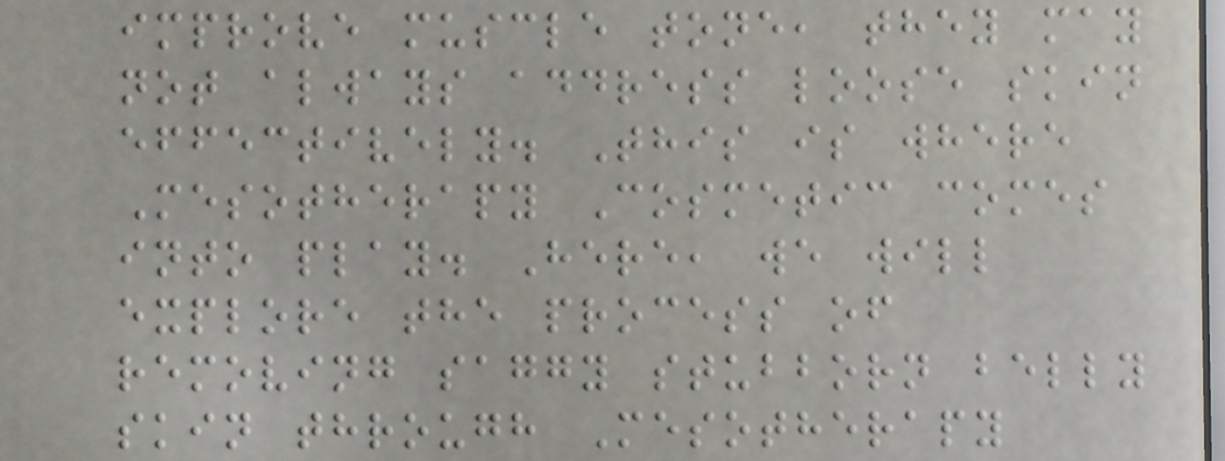improve muscle tone, they may
not always address loose skin
effectively. This is where
Mesotherapy Cosmetic comes
into play. Here, we will
explore the process of
removing saggy stubborn belly
skin through Mesotherapy
